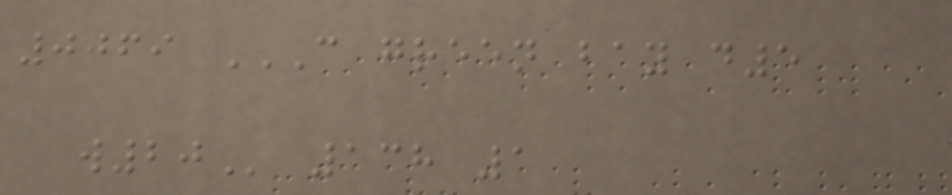0069 C GREEN BAY D5
W20 138 1
